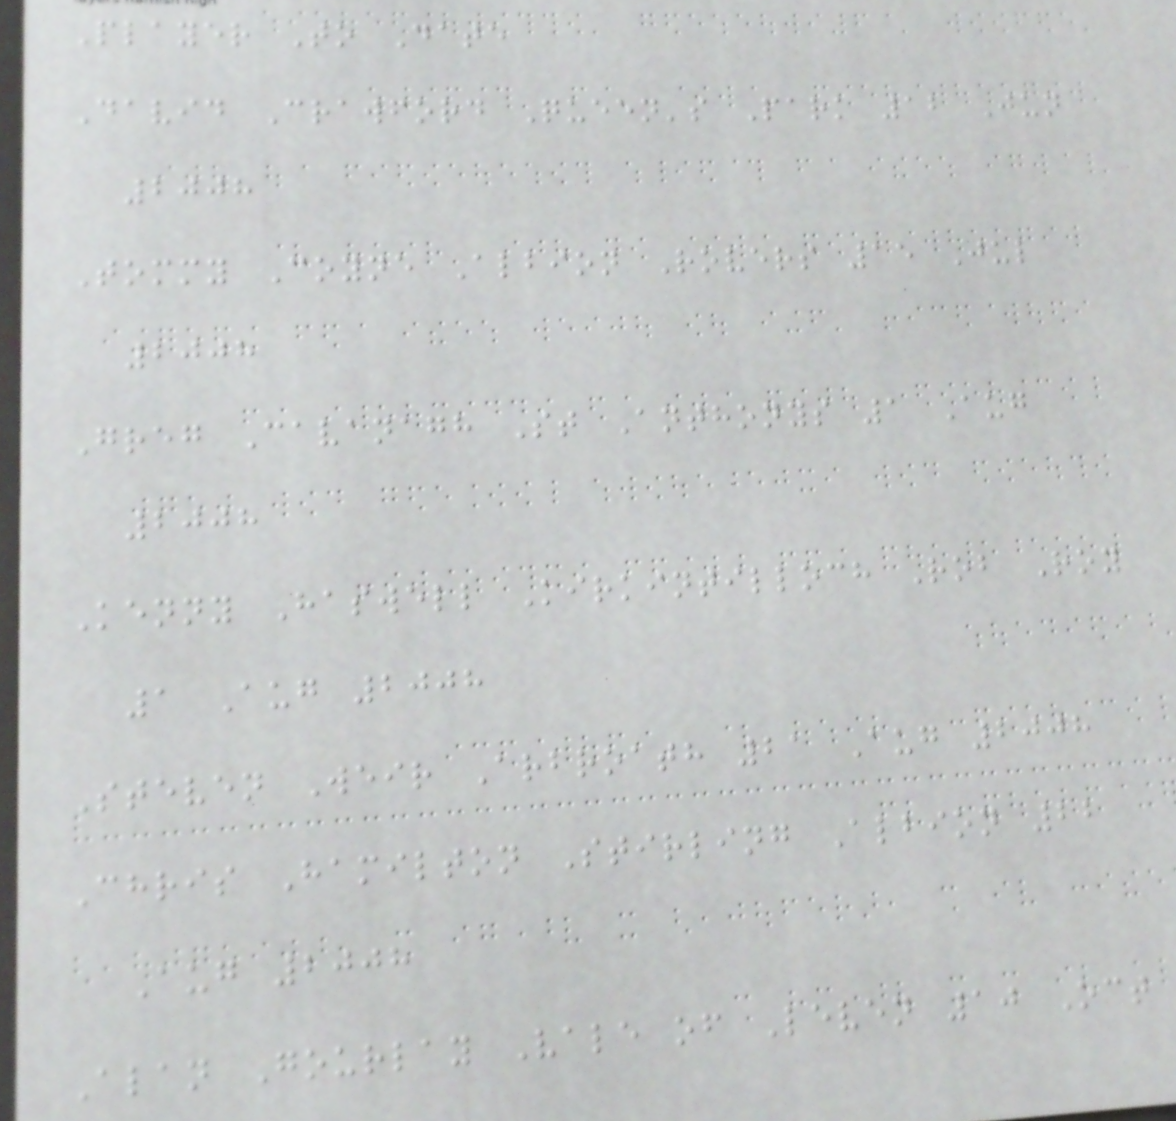Player To Date
David Crawford Queen's Park 12 Jun
2008
Tommy Coyne Albion Rovers 15 Jul
2008
Greg Cavanagh St Anthonys 1 Aug
2008
Kenny Haswell Kirkintilloch Rob Roy
1 Aug 2008
Steven Weir Arbroath 21 Aug 2008
Chris Hamilton Stirling Albion 22
Aug 2008
Alan Gourlay Vale of Leven 10 Oct
